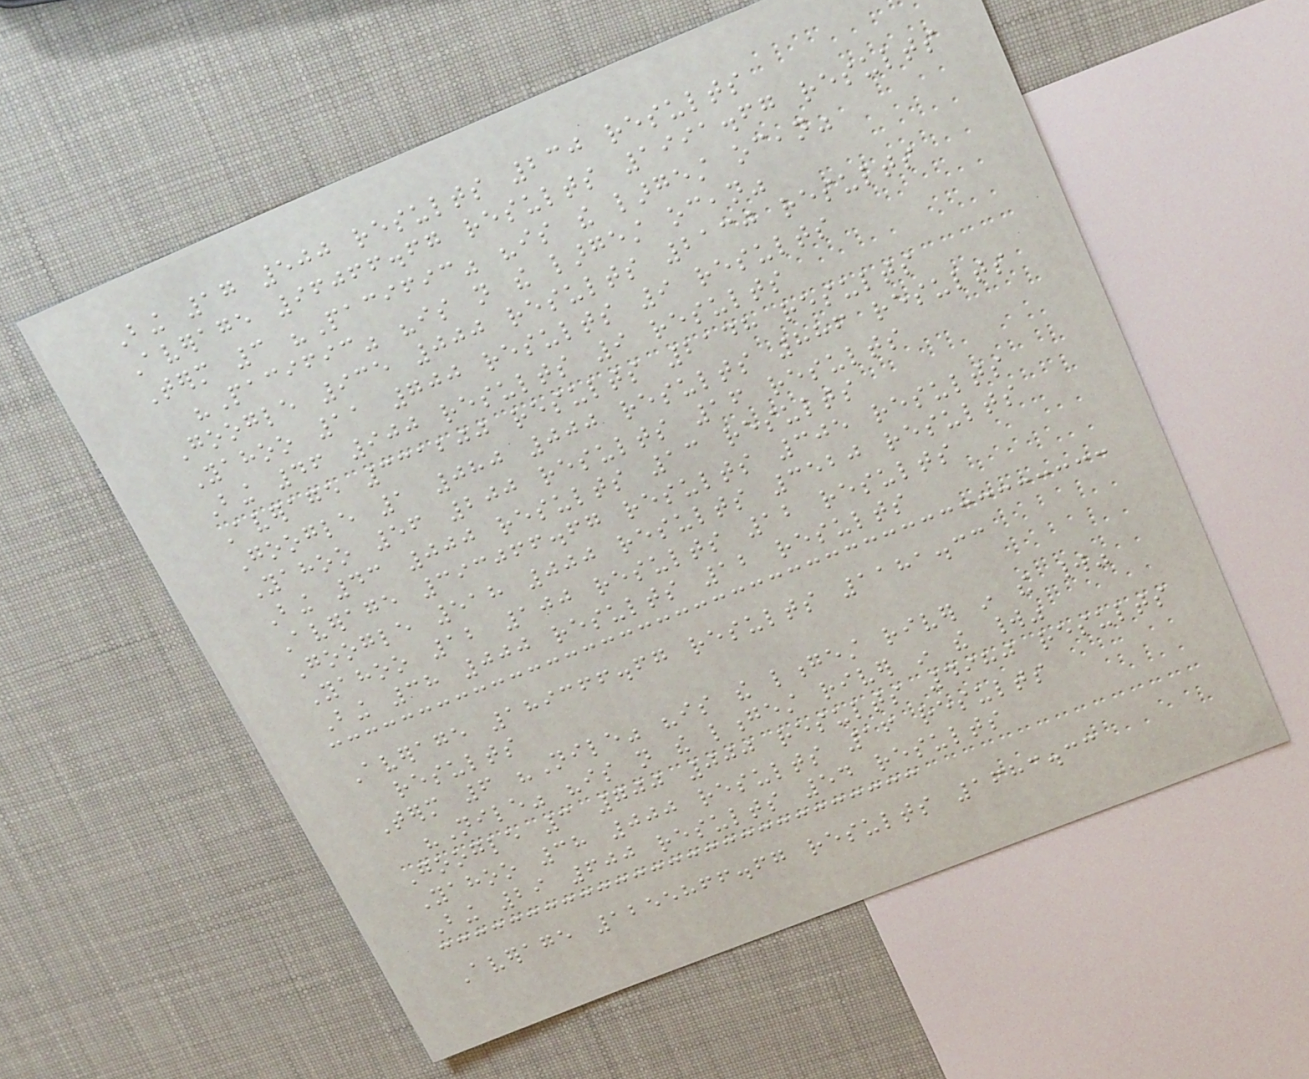Bing 17 500 results 230 results
Average 96066.67 results 1991.67 results
Term 3 "Pacific" "is the largest ocean"
"Pacific" "is not the largest ocean"
Google 935 000 results 2130 results
Yahoo 11 700 results 9 results
Bing 46 900 results 9 results
Average 331200 results 2148 results
Google 1 080 000 results 886 results
Yahoo 56 200 results 16 results
Bing 43 000 results 13 results
Average 393066.67 results 305 results
Google 518 000 results 3520 results
Yahoo 12 100 results 12 results
Bing 38 000 results 12 results
Average 189366.67 results 1181.33
results
Term 6 "Nile" "is the longest river in the world"
"Nile" "is not the longest river in the world"
Google 3 700 000 results 4980 results
Yahoo 38 000 results 16 results
Bing 29 600 results 54 results
Average 1255866.67 results 1683.33
